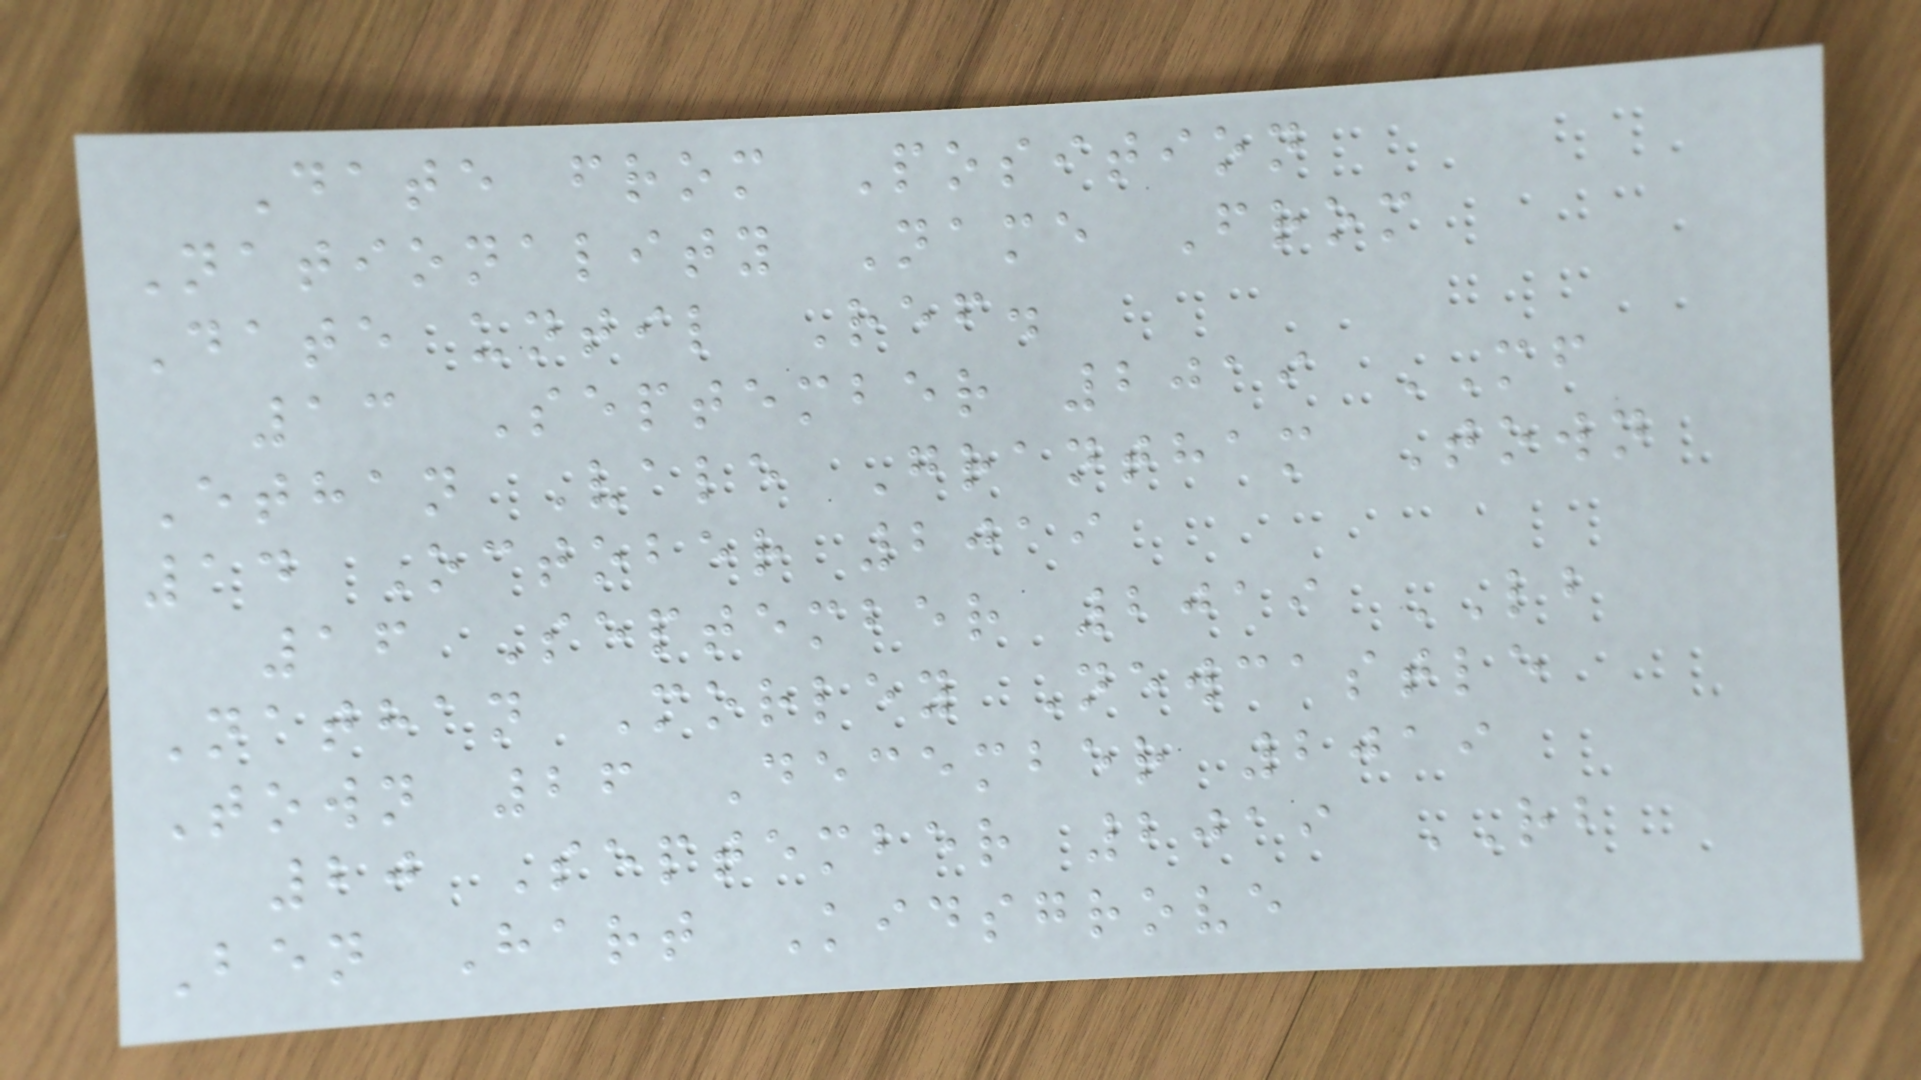Date from Position
Nationality Name From
Date until Ref.
13 September 2019 MF
Ethan Vale Grantham Town
14 October 2019
16 September 2019 LB
Nathan Morley Newcastle
Town 26 December 2019
20 September 2019 RB
Ben Hart Kidsgrove
